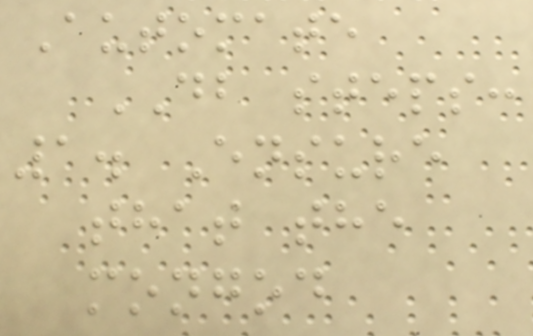Automate
DB steps:
1. Ensure
that the
mongod
